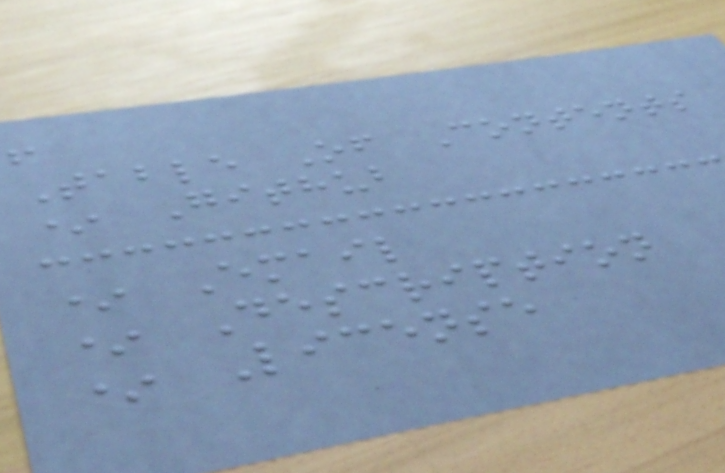f
Table Of Contents
* Github
* Email
* Description
* License
